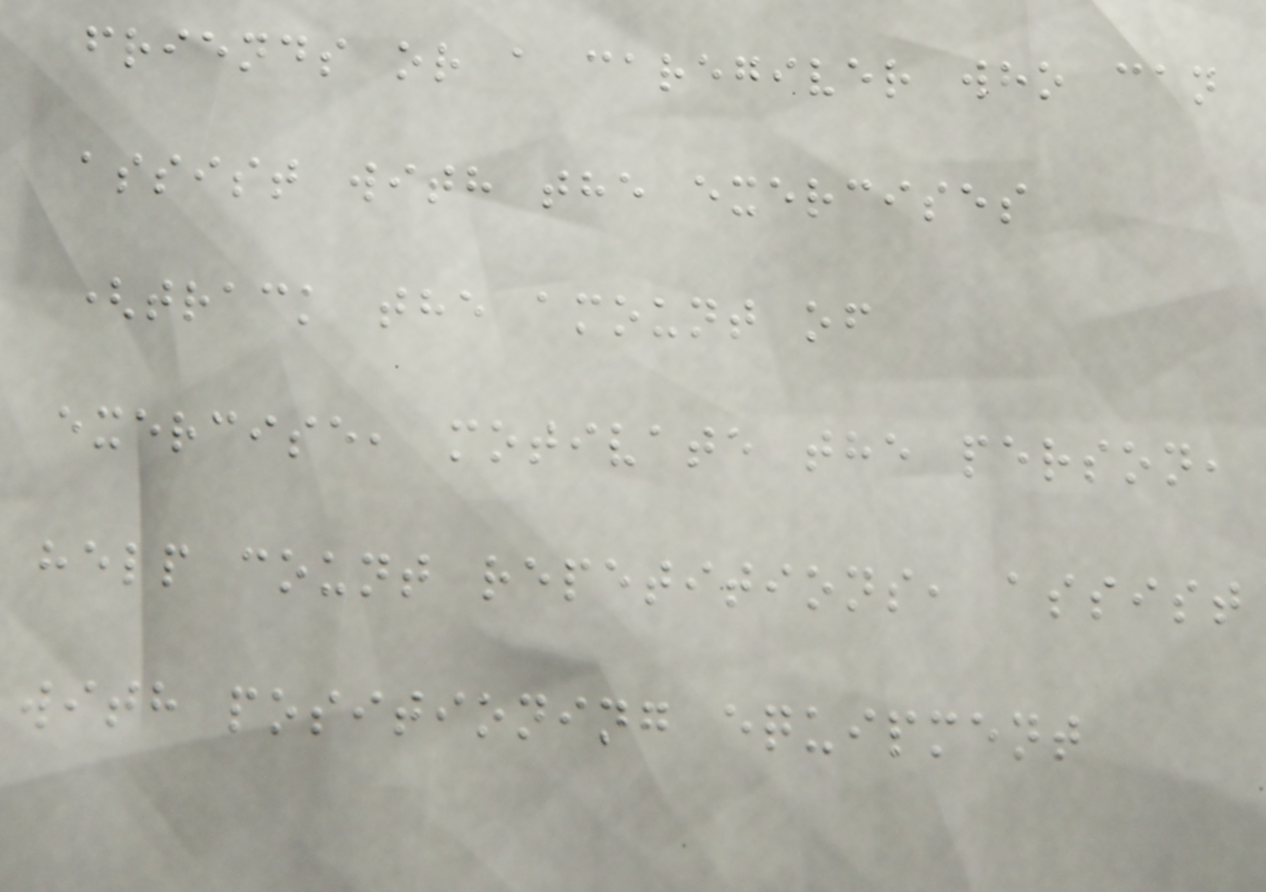friends or a caregiver who can
assist with the exercises
(track the amount of
exercise, motivate the person,
help count repetitions, assist
with positioning equipment
